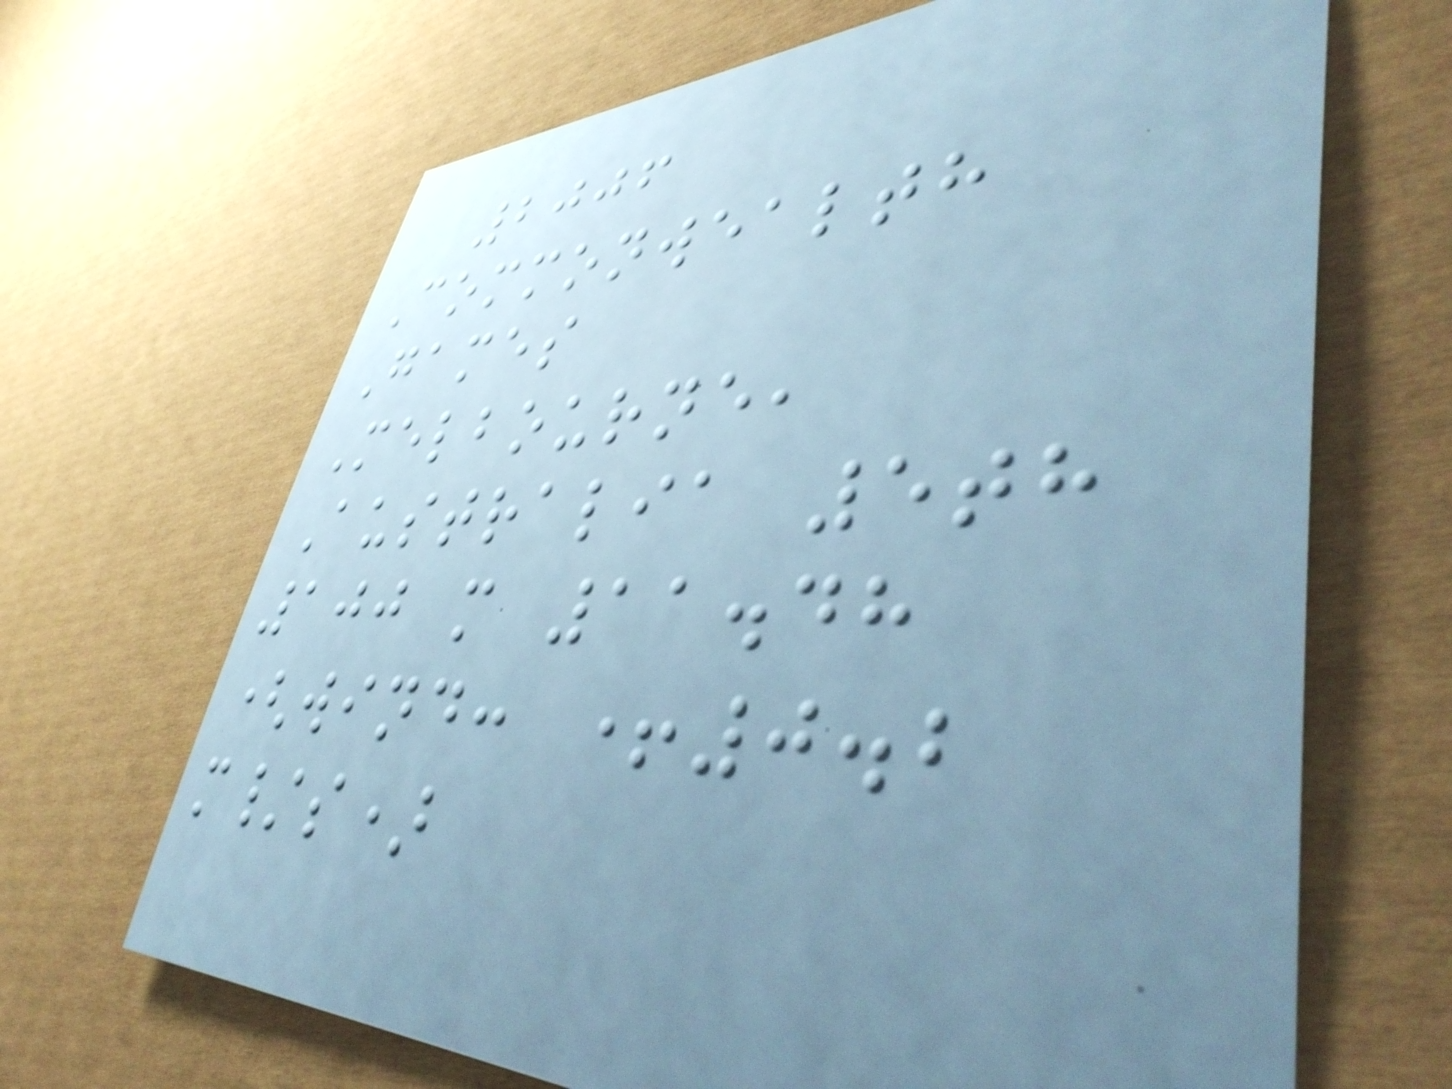2006
Commonwealth
Games
Melbourne,
Australia 5th
100 m 11.48
(wind: +0.2
m/s)
